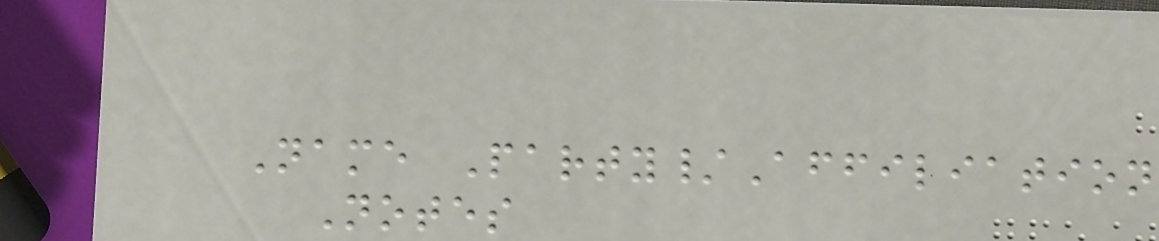Name Party/Affiliation
Notes
